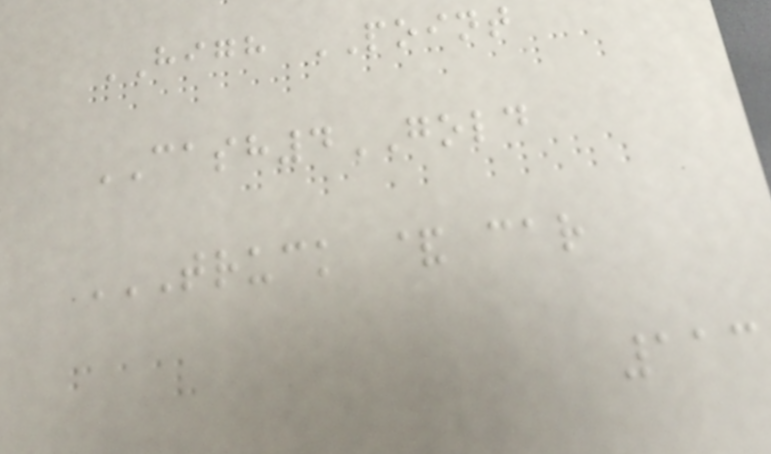HIGH POINT
CASH4GOLD
TRUCK & CAR
113
